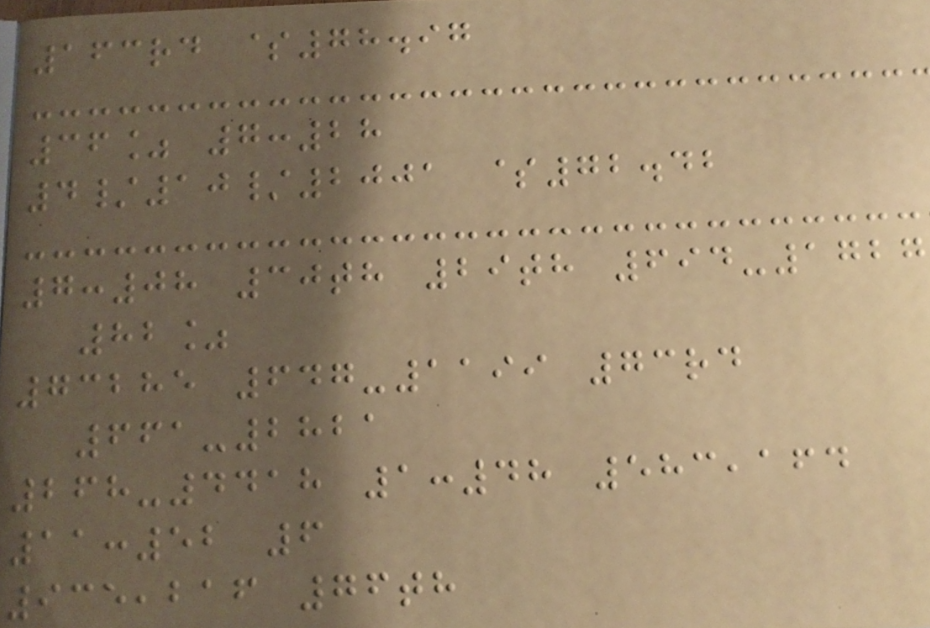163rd $78.97
36% 7:28
4/10/2001 $72.42
7:08 30th 29th 694-1727
82%
73285 647-1199 73rd
661-2821
268-4418 1:48 583,164
11:52 6
935,216 76th
